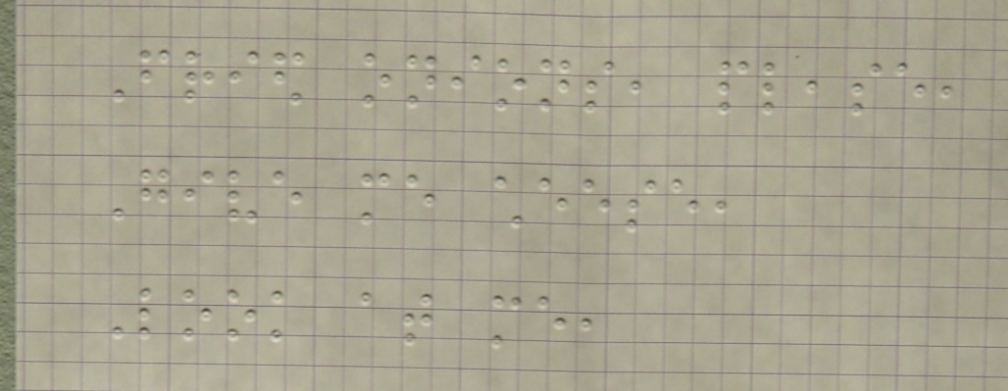Fried onions, please,
Give me cheese,
Look at me,
